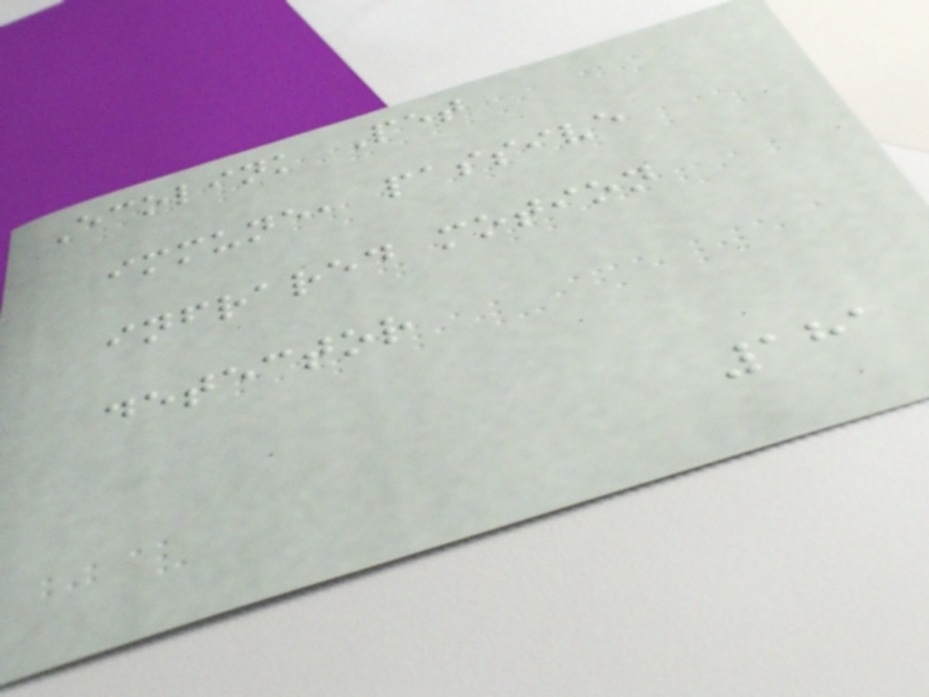Ecolink Pet
immune, passive
infrared motion
detector
181
